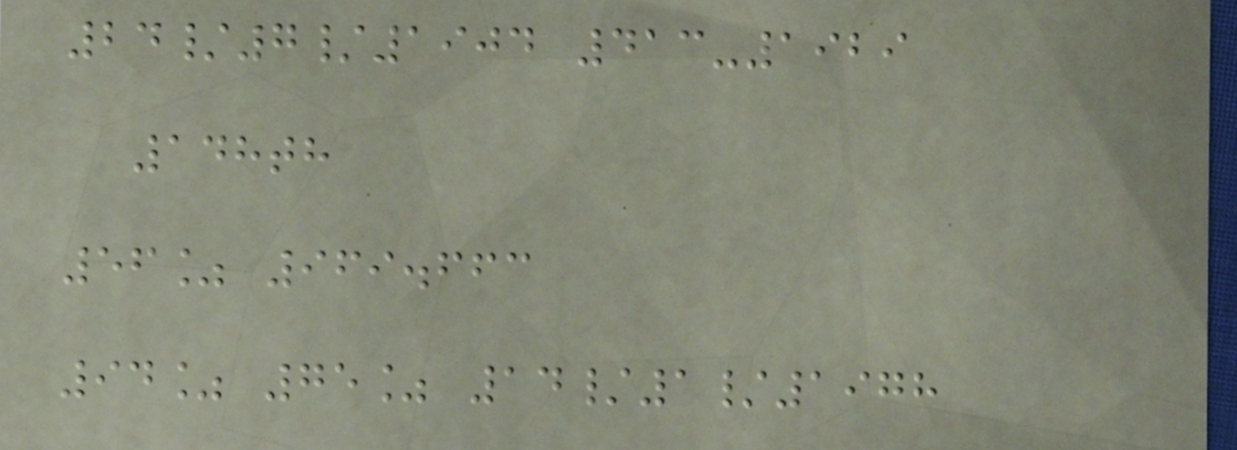24/7/1904 413-1929
148th
56% 969.663
94% 75% 14/1/1978
